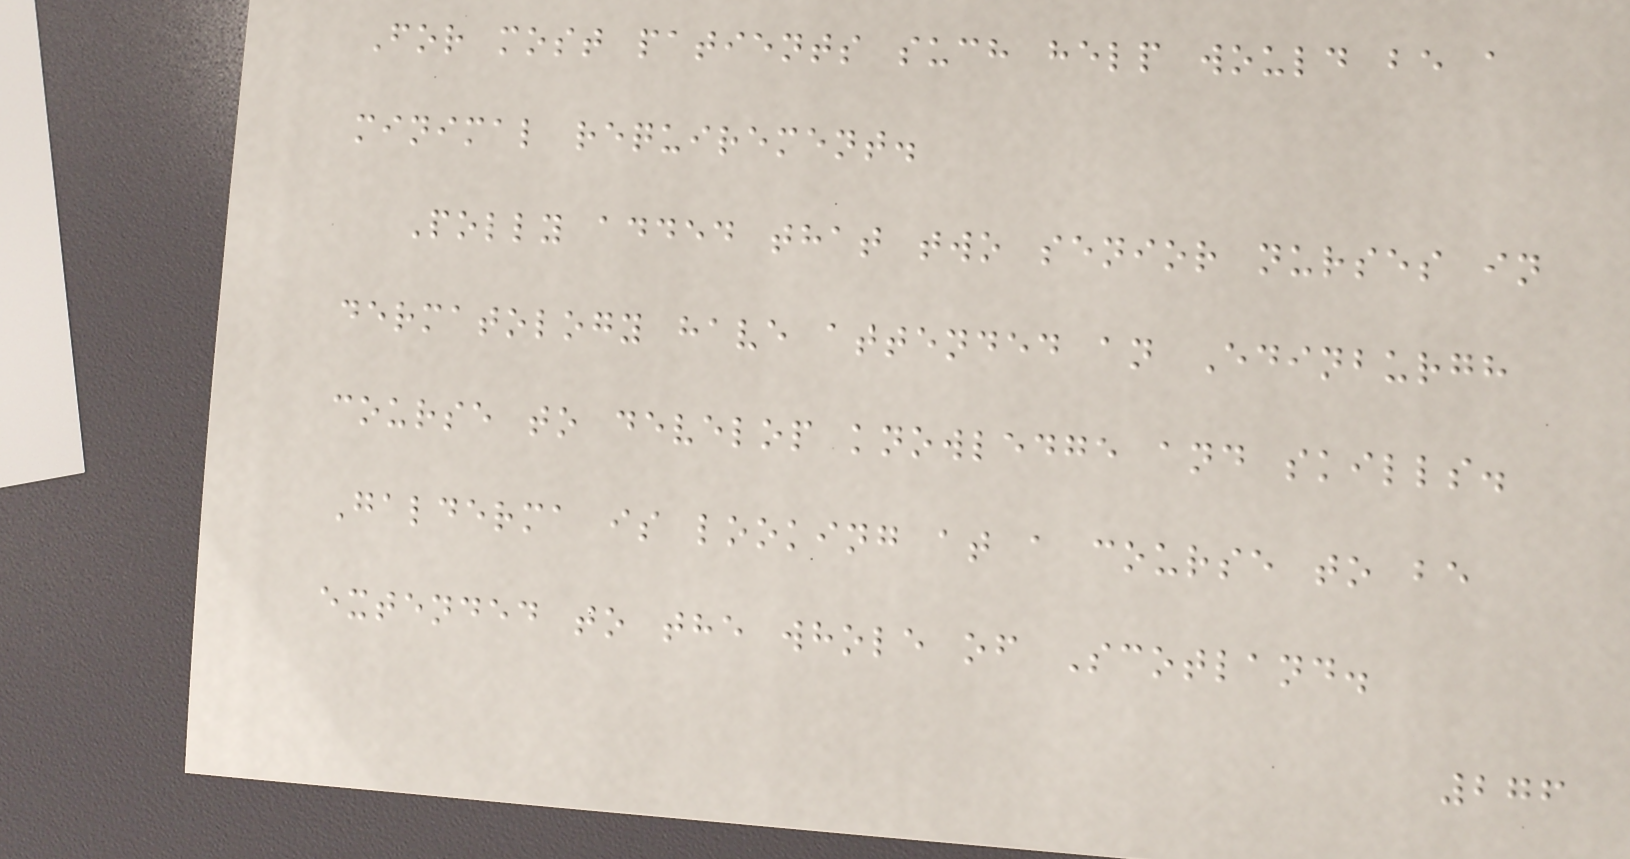For most patients such help would be a
minimal requirement.
Polly added that two senior nurses in
dermatology have attended an Edinburgh
course to develop knowledge and skills.
Galderma is looking at a course to be
extended to the whole of Scotland.
276
